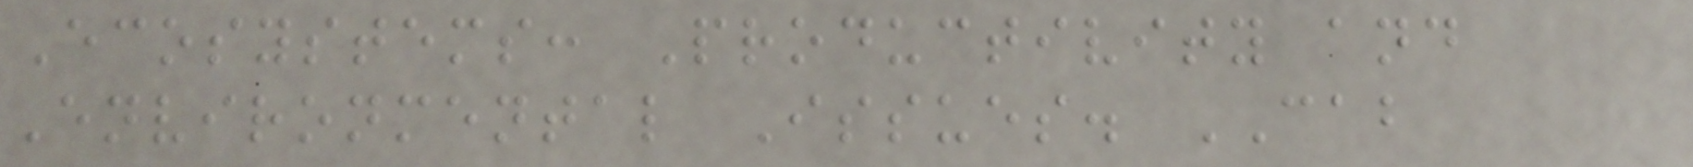Ecosystems: Productivity and
Environmental Issues. CAB
